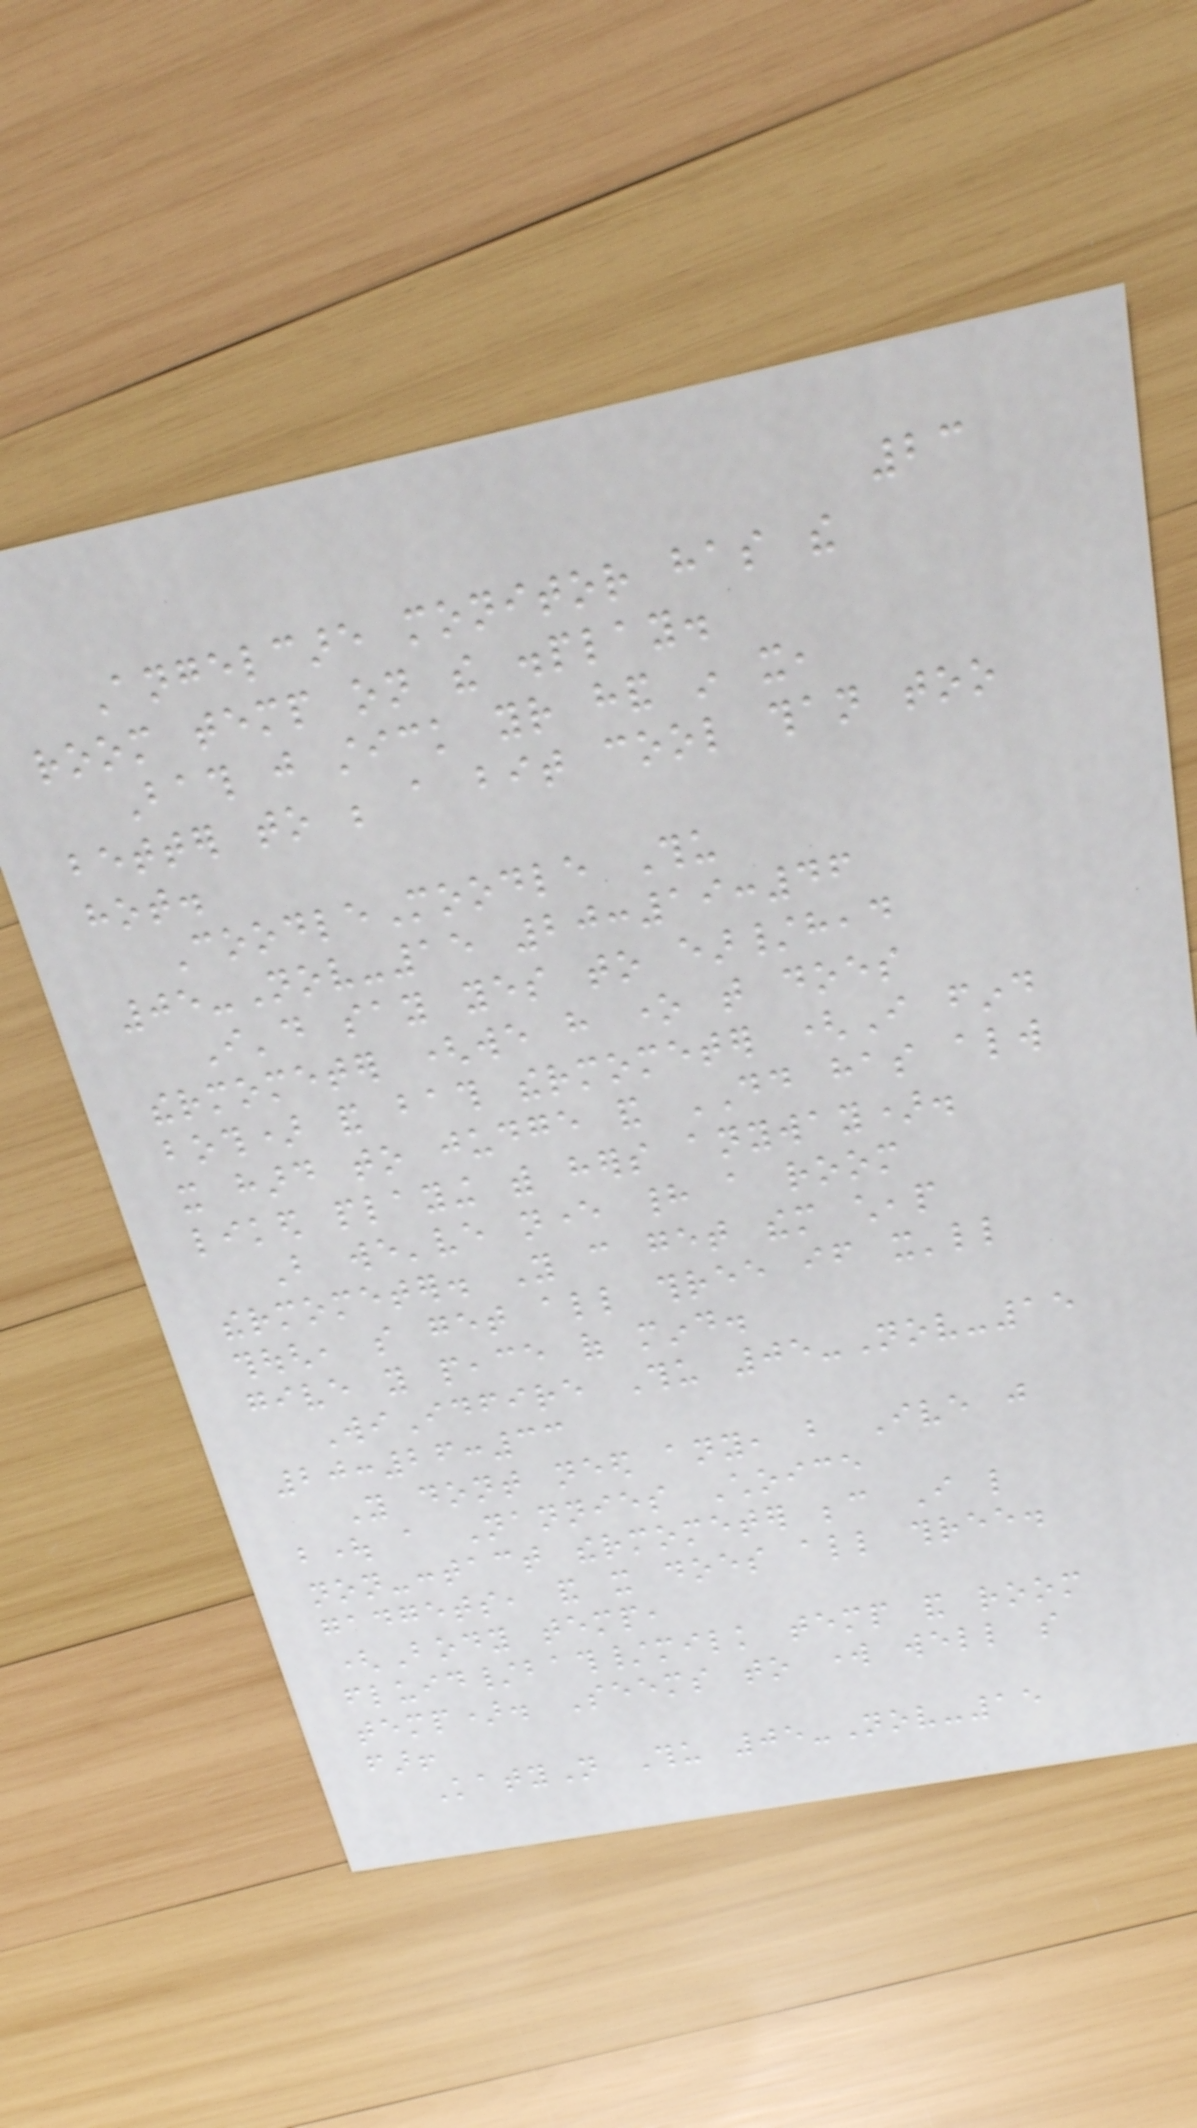23
Angelcare monitor has the
room temp on the display.
Bath just stick your hand in it,
better to be a bit cool than too
hot.
CoodleMoodle Thu
05-Nov-15 20:19:46
I'd say yes to ear/head
thermometer (we have one that does
both) and bath thermometer (I find
it hard to judge and DD has always
liked playing with hers anyway).
But we've never had a room
thermometer. You can get them cheap
though, so get all three if it'll
give you peace of mind.
WiIdfire Thu 05-Nov-15
20:26:33
You dont need any, but Ive just
bought a Nannies Choice
non-contact thermometer because I like
gadgets, and it does all three.
(Body temp,
fluid/bath/milk temp and room
temp). Seems to work well so
far!
KatyN Thu 05-Nov-15
